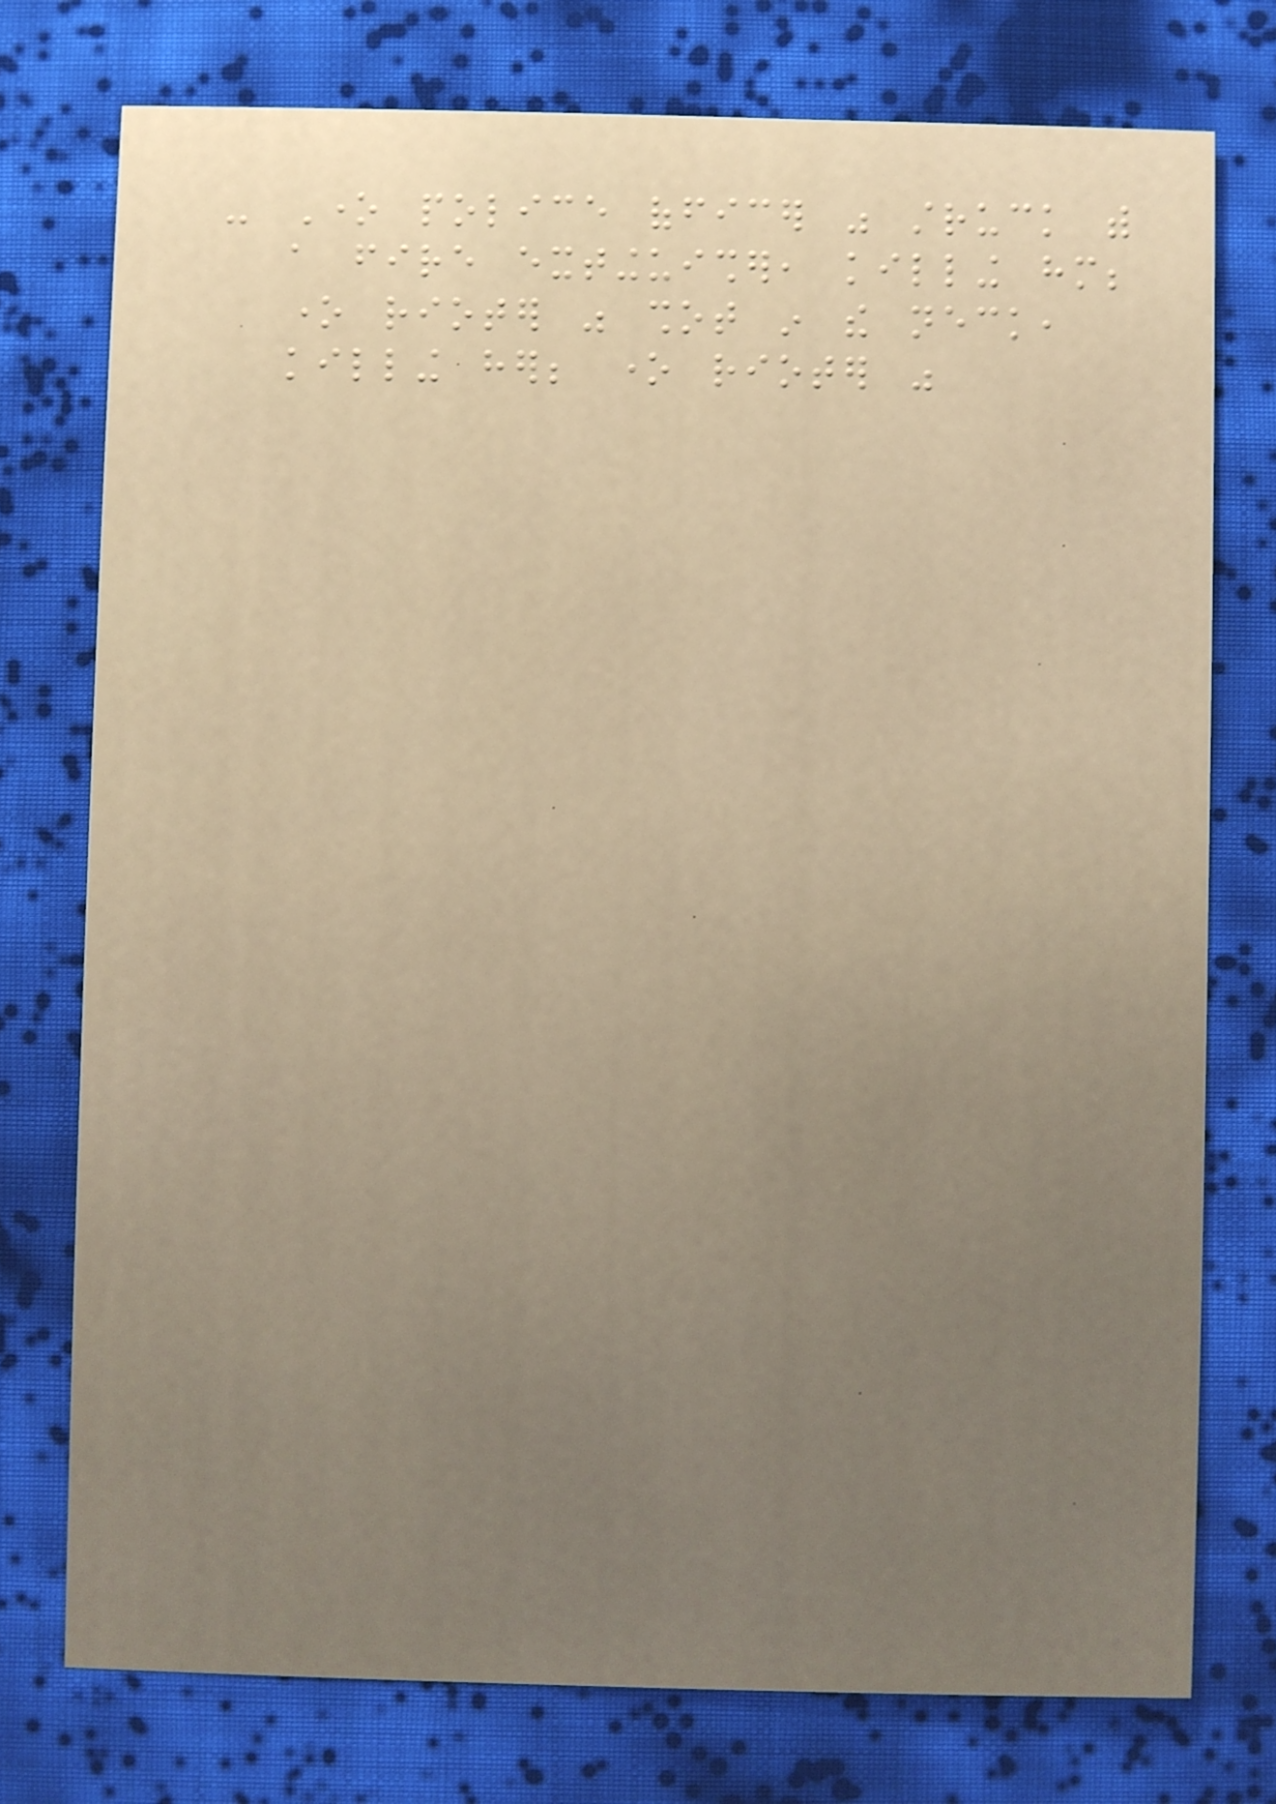- One police officer was struck with
a fire extinguisher, killing him;
one rioter was shot in the neck,
killing her; one rioter was
